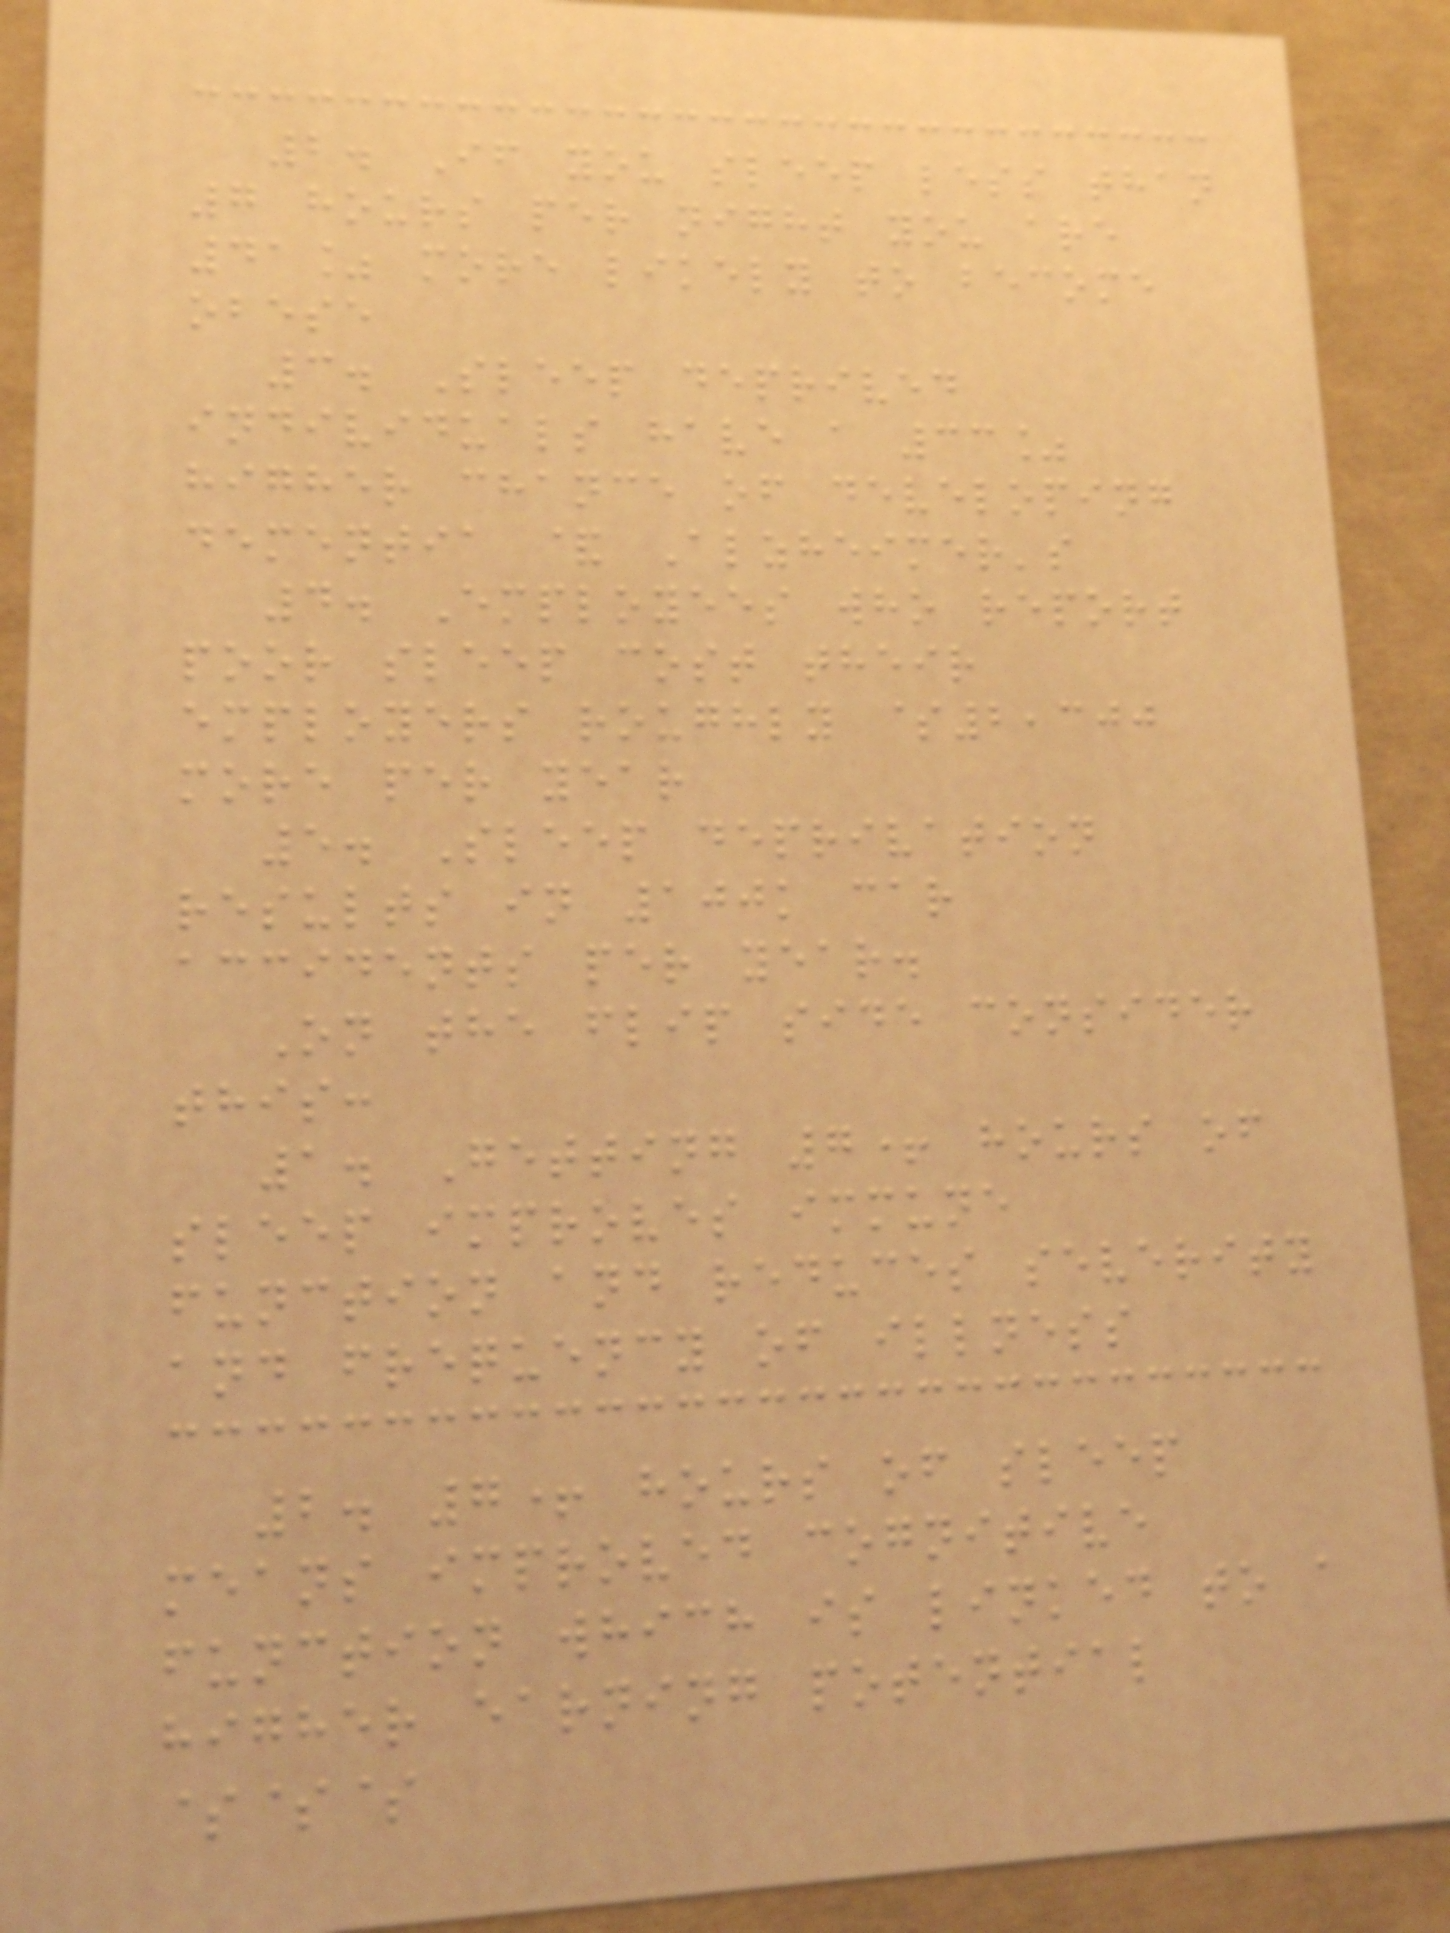2. If you sleep less than
7 hours per night you are
41% more likely to become
obese
3. Sleep deprived
individuals have a 33%
higher chance of developing
dementia & Alzheimer's
4. Employees who report
poor sleep cost their
employers roughly $2,300
more per year
5. Sleep deprivation
results in 100k car
accidents per year.
On the flip side consider
this:
1. Getting 7+ hours of
sleep improves immune
function and reduces severity
and frequency of illness
2. 7+ hours of sleep
means improved cognitive
function which is linked to a
higher earning potential
$$$
